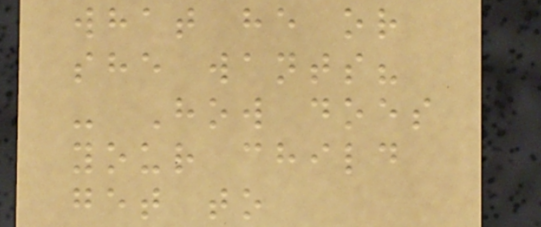what he or
she wants?
- How does
your child
get to
